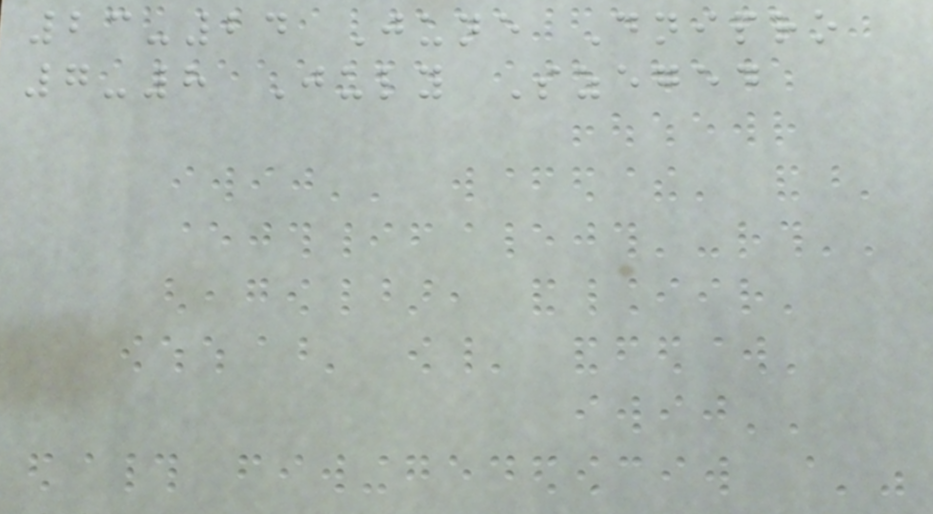23-24 June Dnipro
7-8 July Szeged
